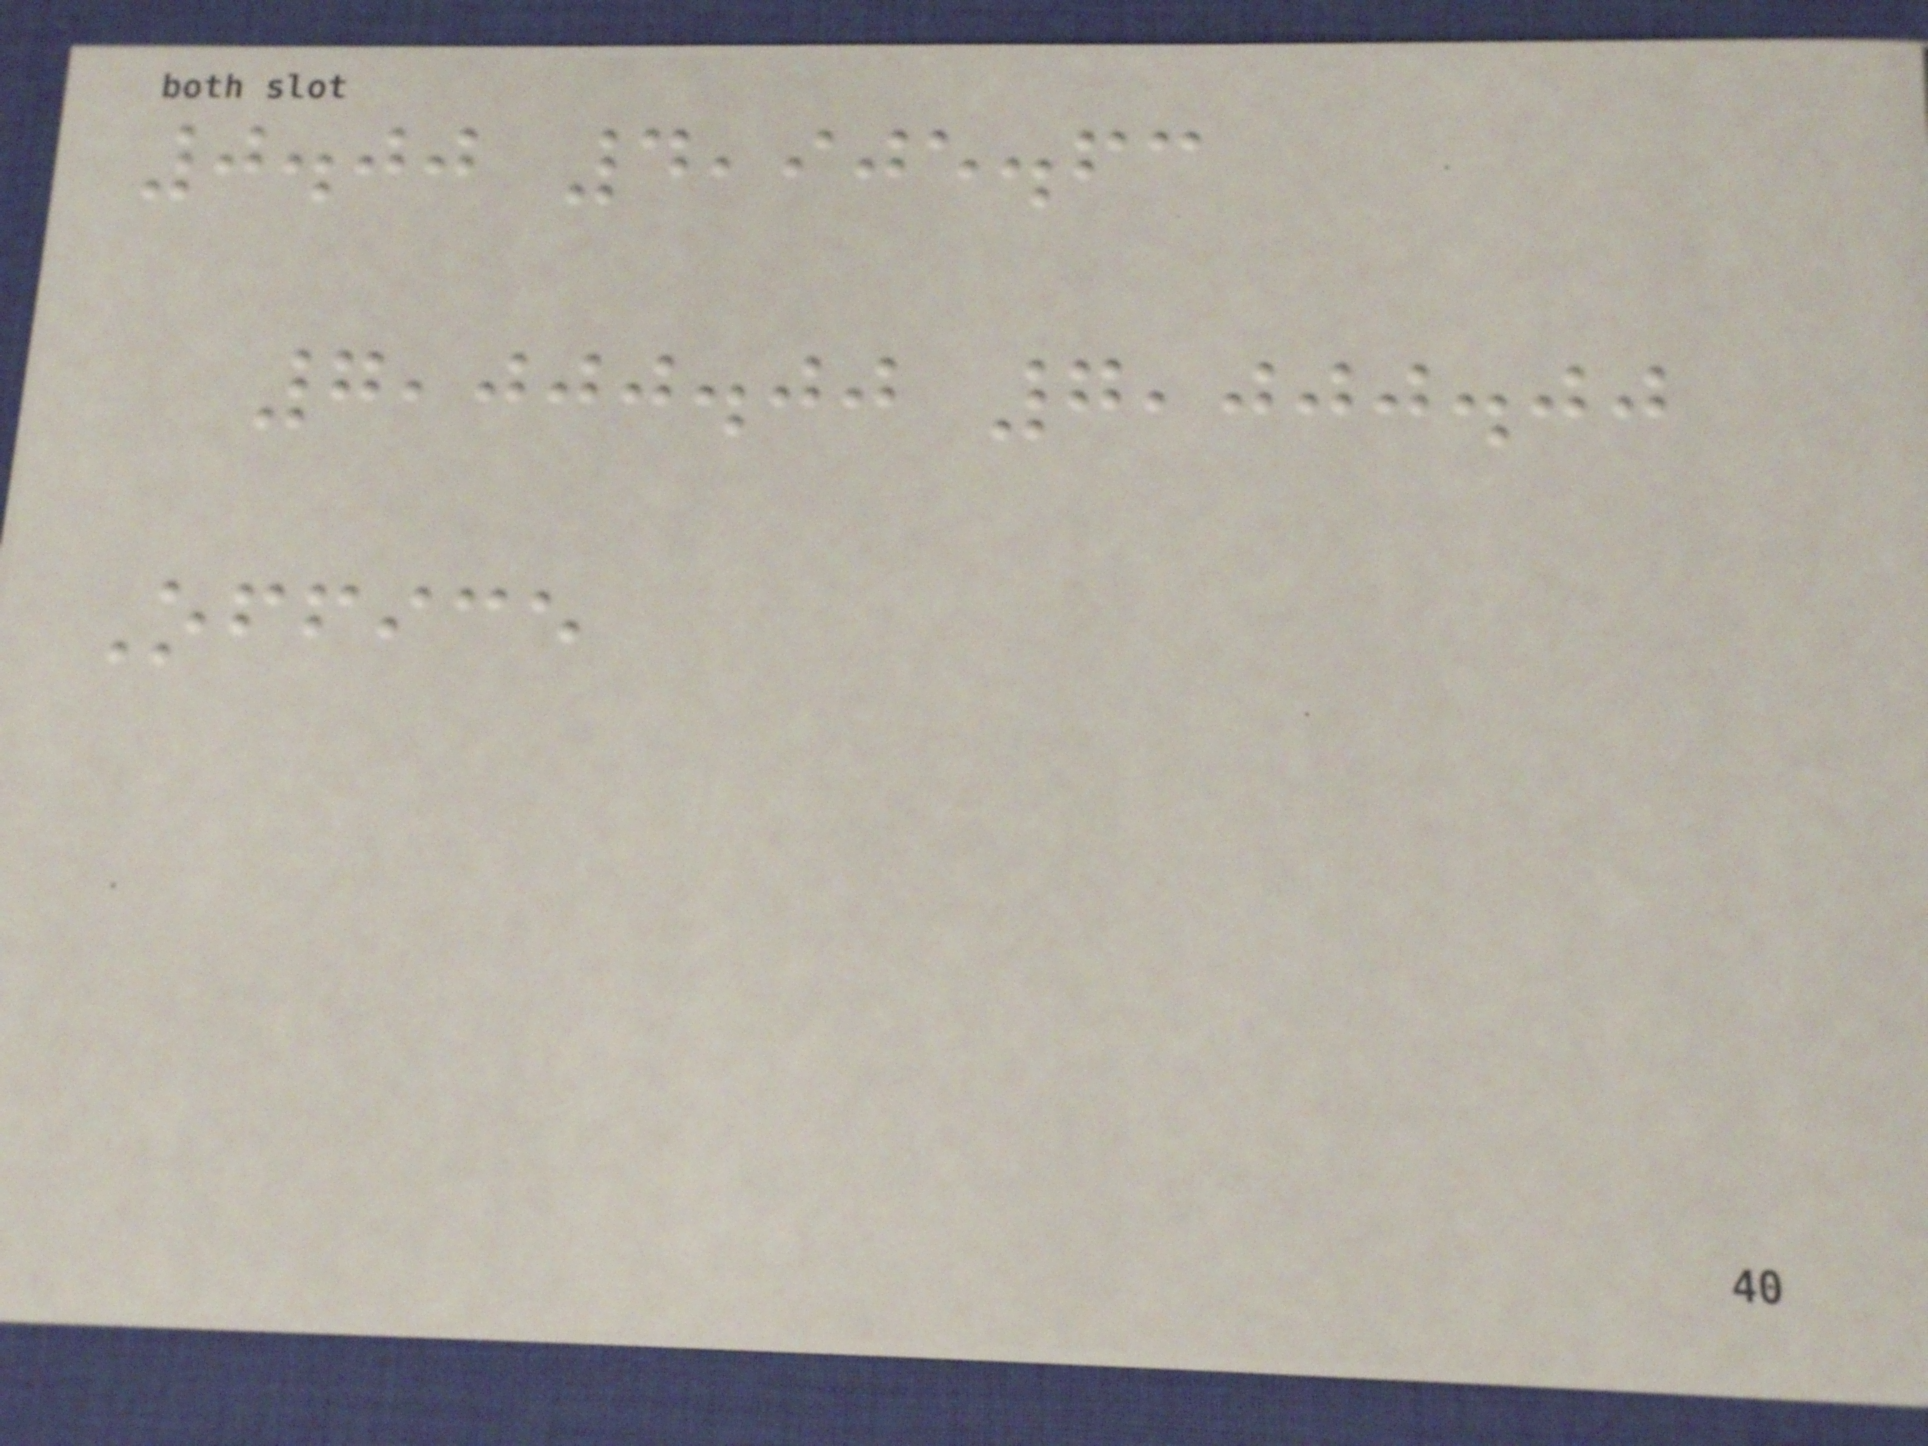0.00 4,905.63
7,000.00 7,000.00
Office
